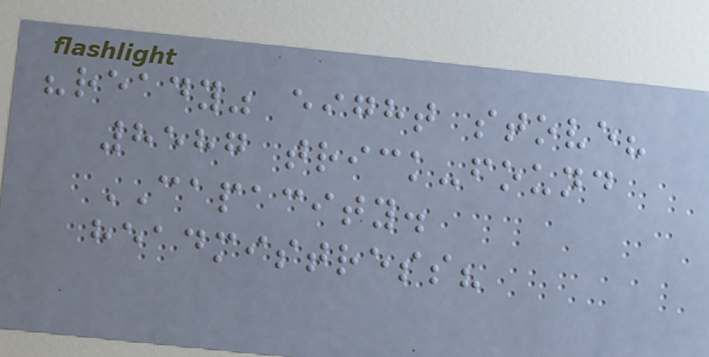"ready" eight stove?
8587 trick-found
CAPACITY.
headmistress?
